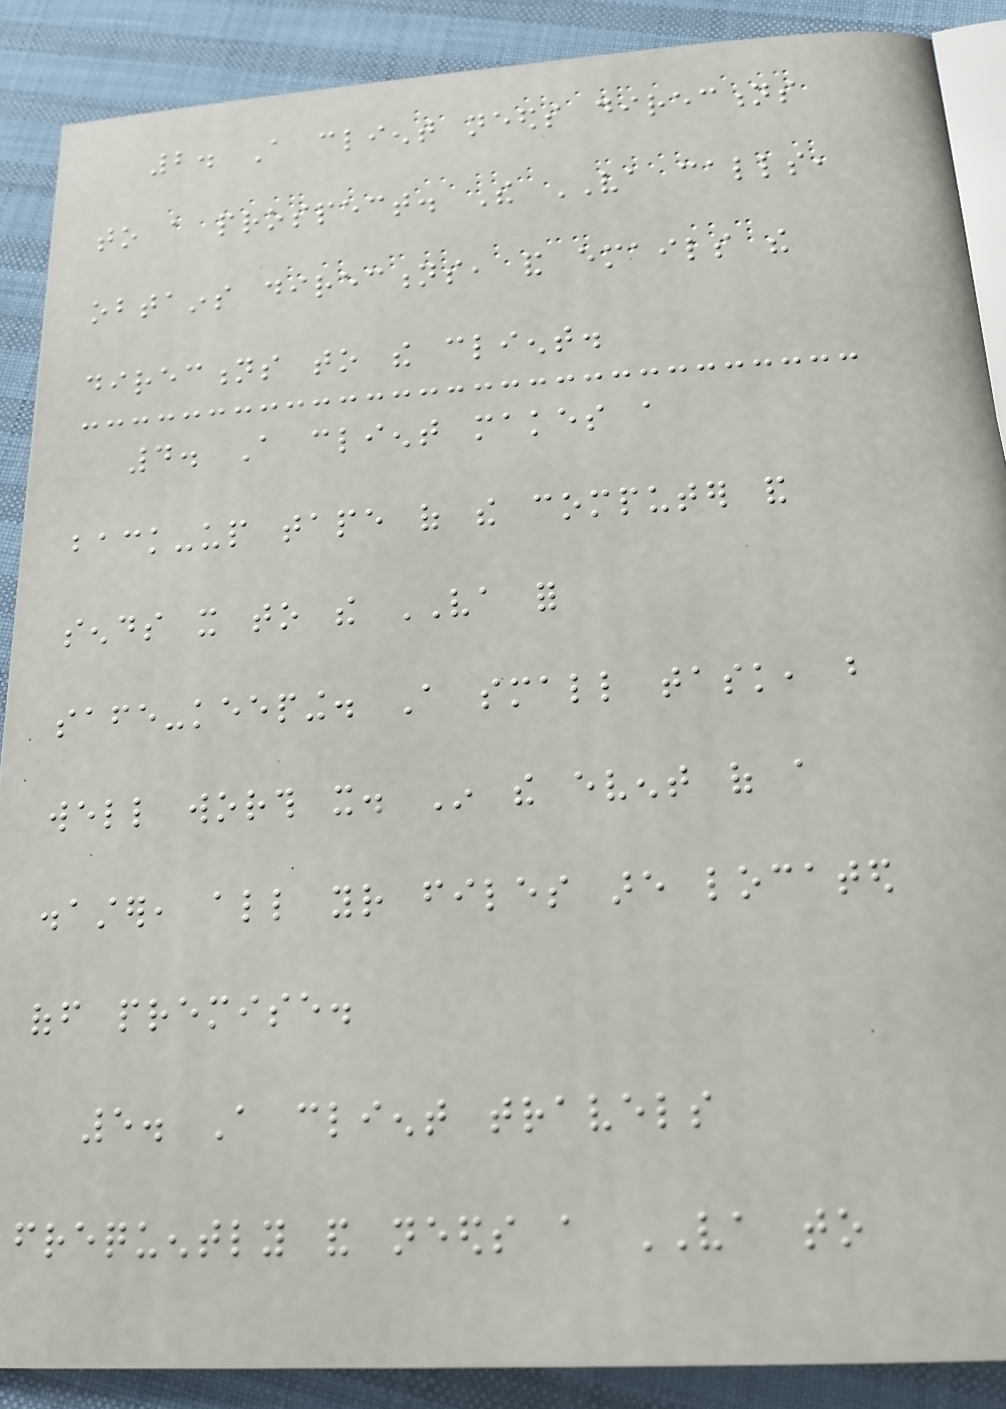2. A client needs directions
to a prospect. The VA calls,
obtains directions, and emails the
directions to the client.
4. A client makes a
back-up tape of the computer and
sends it to the VA for
safe-keeping. A small task, but
well worth it. In the event of a
disaster, all your files are located
off premise.
5. A client travels
frequently and needs a VA to
